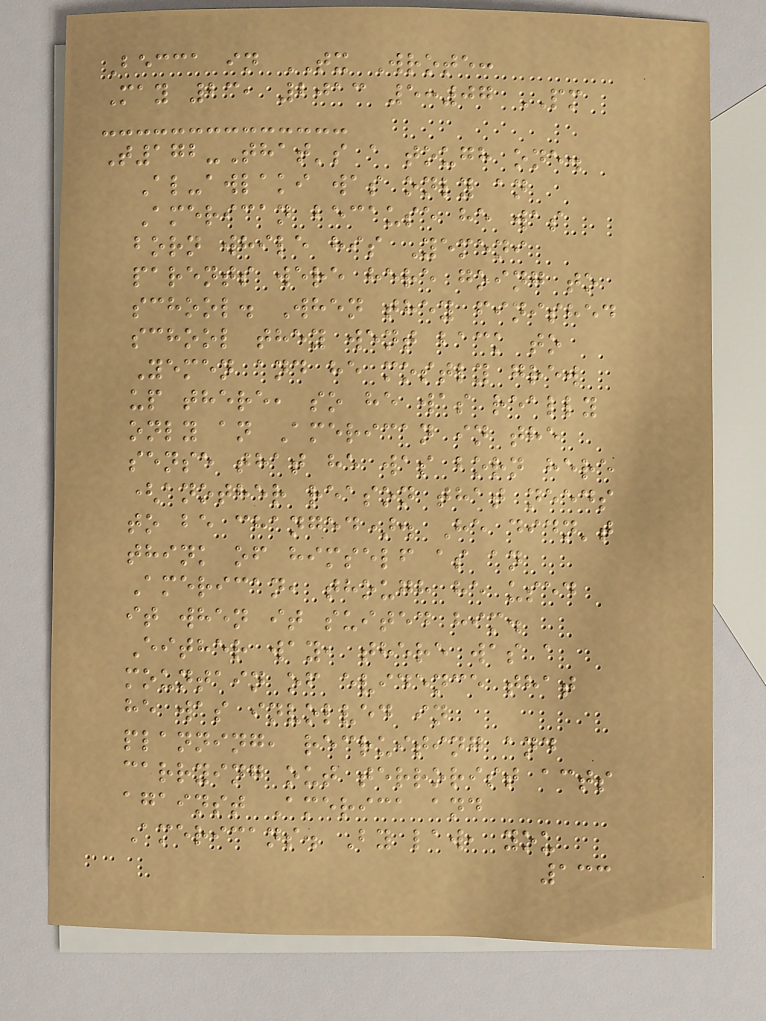Becca in TX Wrote:
May 23, 2013 5:07 PM
T172-That's a tough one.
Al-awlaki was only an
American because he was
born while his Yemeni
parents were here going to
school. When they finished
school they went back to
Yemen and he mostly grew
up there, so he was really
only an American in the
sense that he was born here
(another reason that needs
to be changed). He didn't
think of himself as an
American, though he used
it when it suited him.
Either way, there was a
mountain of evidence that
he was involved in
planning, recruiting and
carrying out terrorist acts
against America and
Americans. By law, you
133
